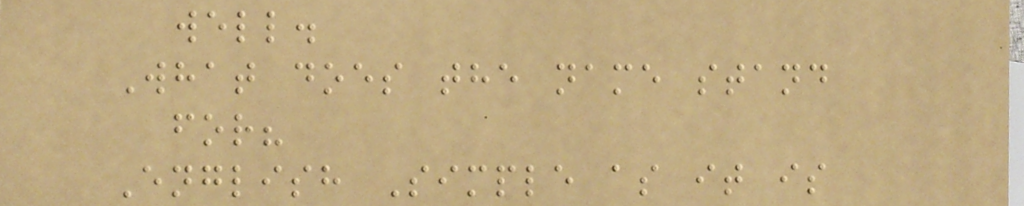well.
What does the name stand
for?
English Simple as it is
